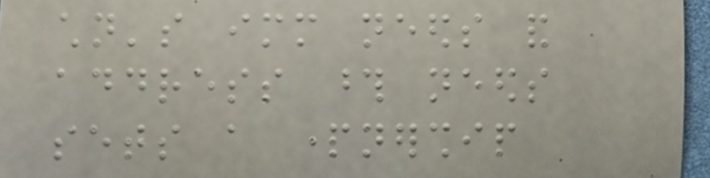children's immediate needs and
address those needs
sets a partnership
